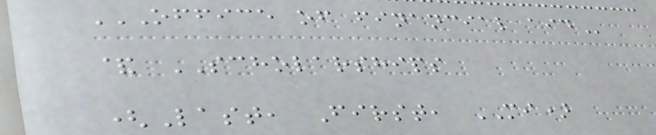OFFICE OF FINANCIAL AID
& SCHOLARSHIPS
(Last, First, MI)
